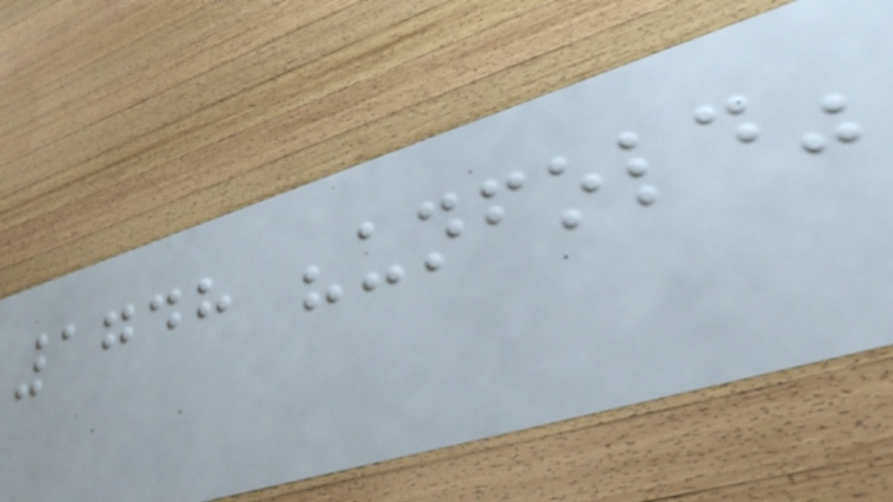1748 "unfold"
